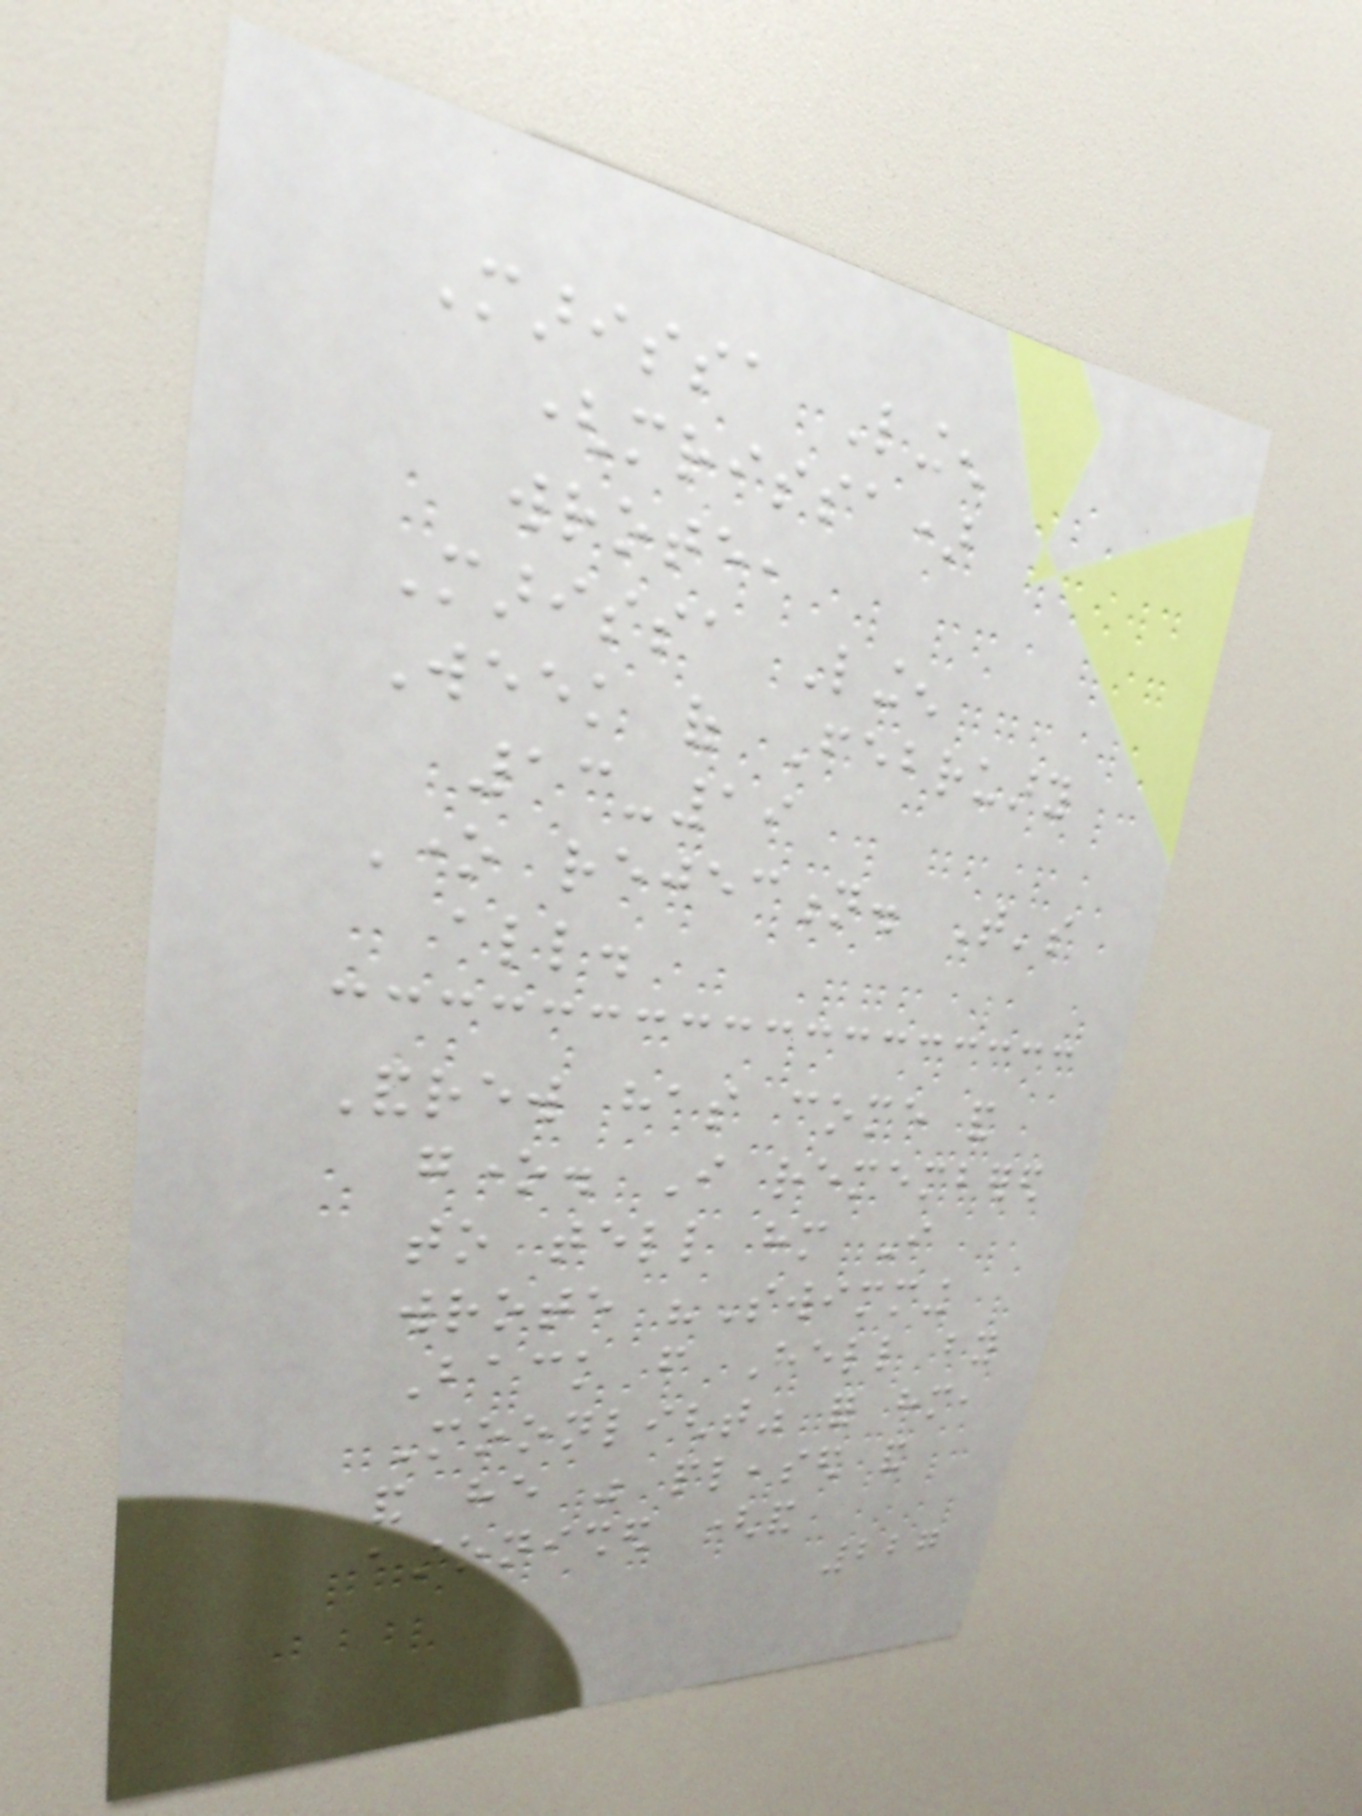Marissa Lingen
(mrissa)
wrote,
Marissa Lingen
Week of February
13-19
One rejection. That's
all.
Andrew has come and
gone. I remembered
to tell him I
wrote "Swimming
Back from Hell by
Moonlight" for him,
and he was pleased and
astonished (and
227
